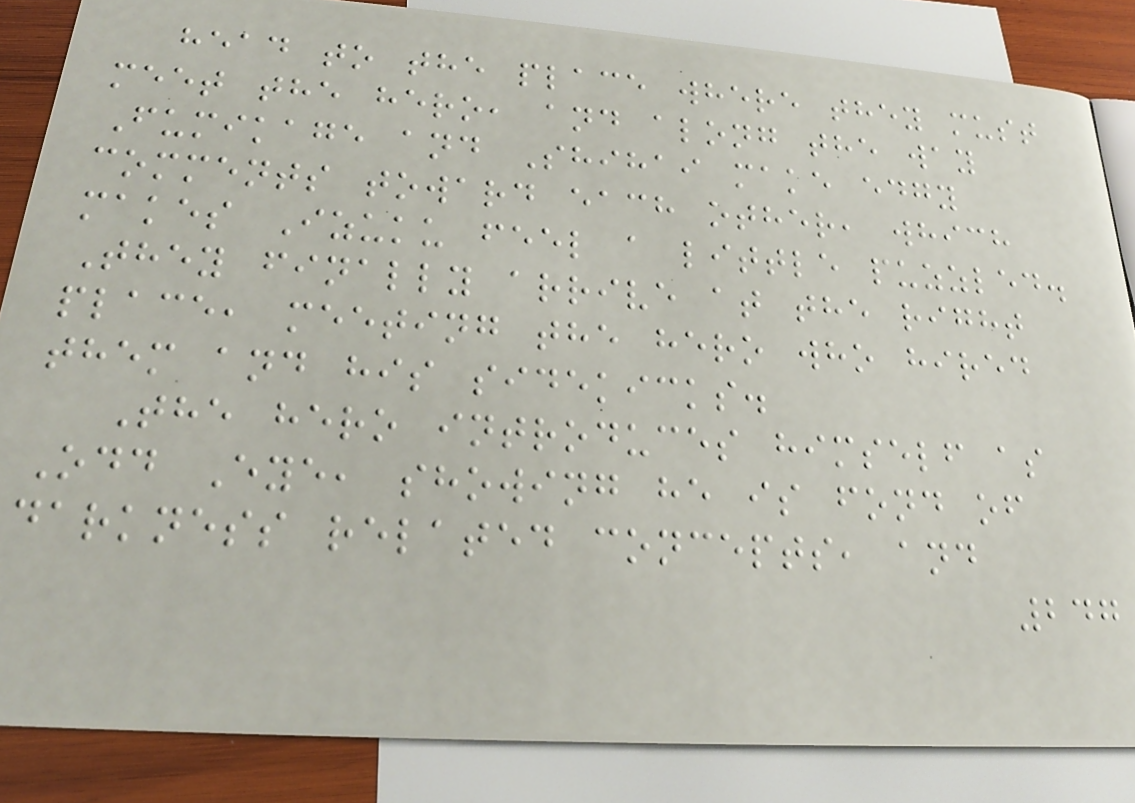head to the place where they must
meet the hero, and along the way
Fumikage and Shihai make edgy
comments toward each other, which
makes Izuku feel a little puzzled.
They finally arrive at the right
place, meeting the hero who hired
them and his sidekicks.
The hero introduces himself as
Odd Eye, showing he is fond of
darkness related concepts, and
247
